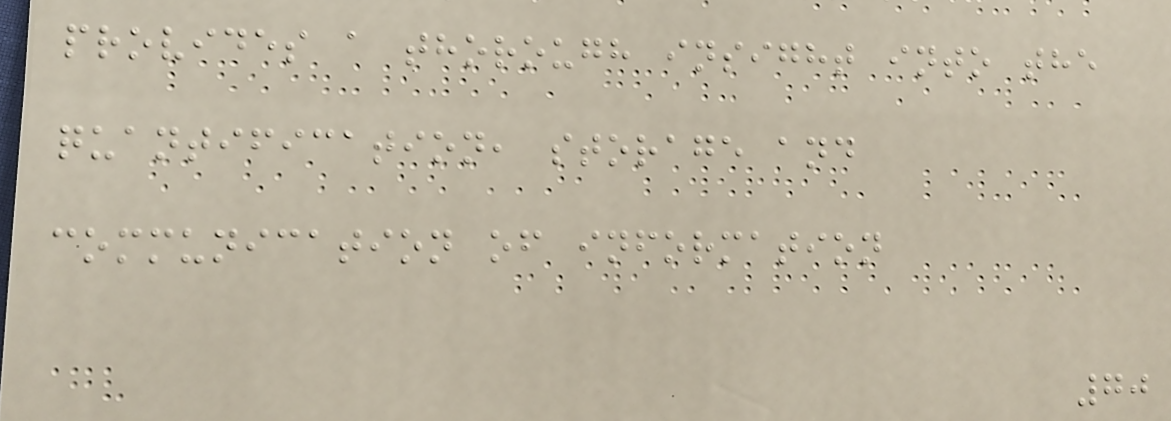provides a thorough insight into the
quantification, storage and
communication of information
70
